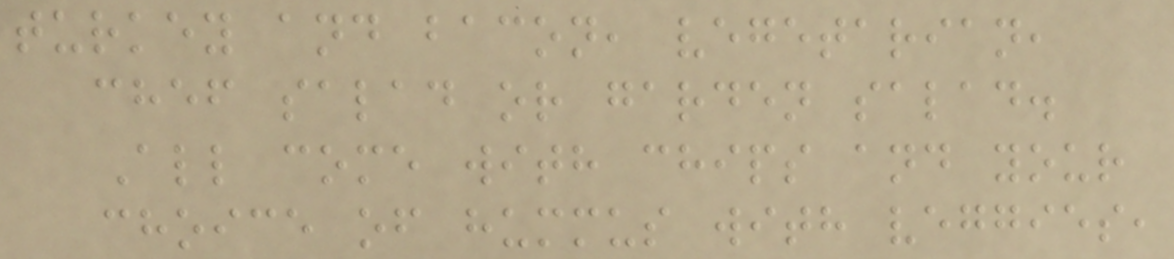turkey and bacon, vegetarian,
chef salad or garden salad.
All come with chips and your
choice of hummus with veggies,
